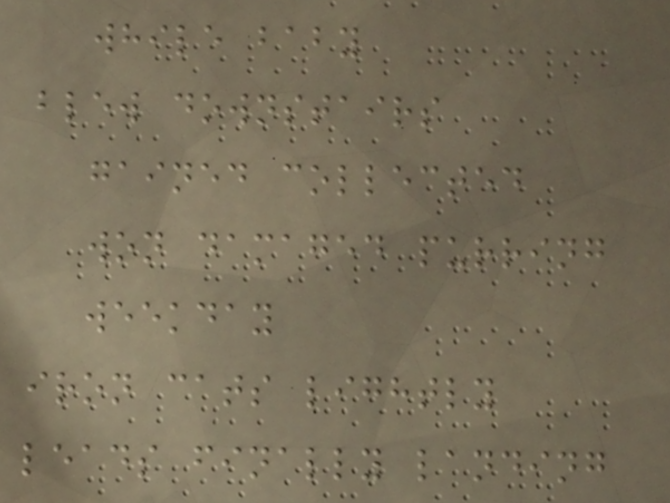while baby
blew downstairs
gained collected
won damaged purring
weekday
iron cats lightly
leads finally landing
